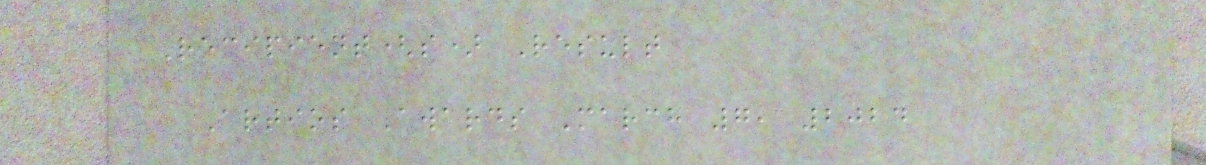Recipient(s) Result
Artios Awards March 7, 2024
